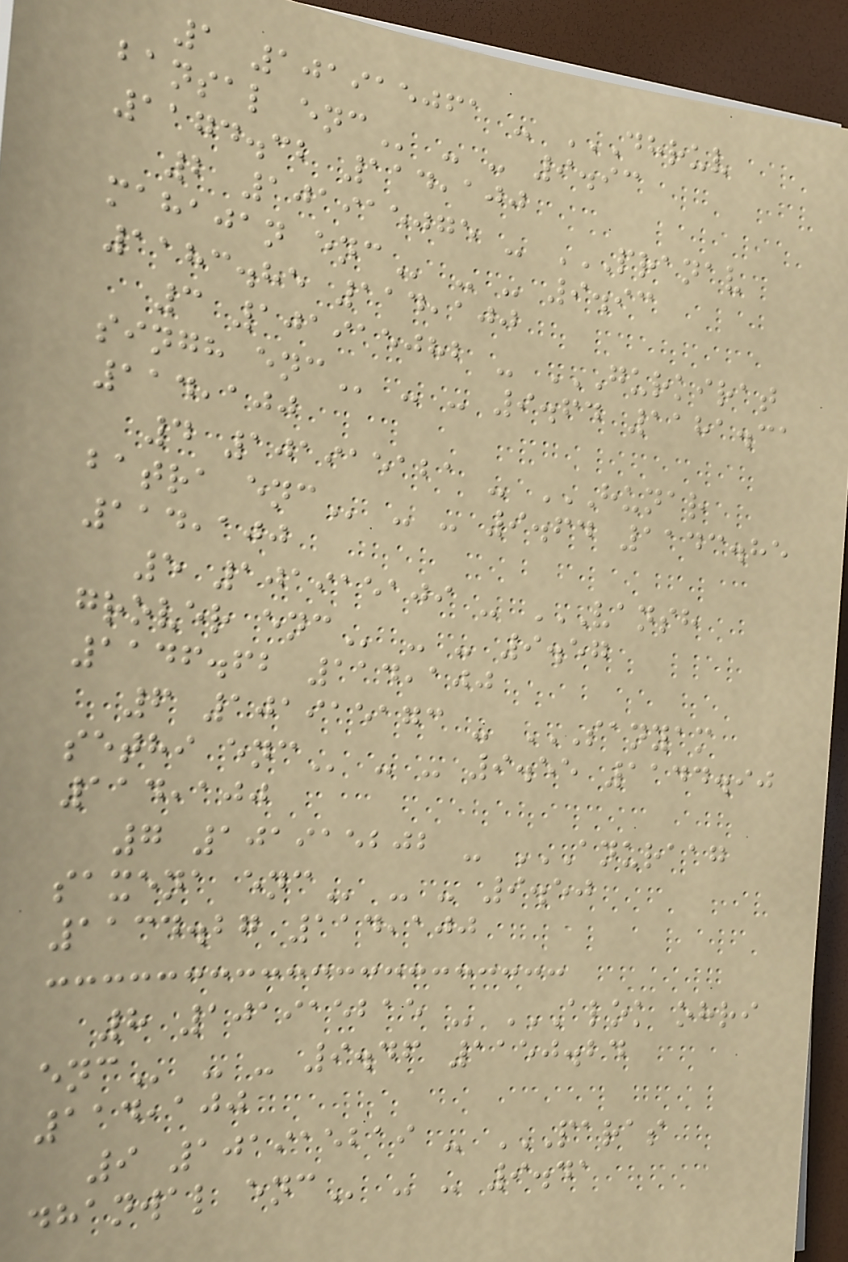1 101915061 - DHRUV
BANSAL ENC - - 9.93
1174.32 114,100
2 101915075 - PRANAV
MAHAJAN ENC - - 9.93
1183.85 114,100
3 101915082 - GURKIRAT
SINGH ENC - - 9.64 1181.31
114,100
4 101915121 - HUNAR
BATRA ENC - - 9.64 1143.85
114,100
5 101915109 - VANSH
GROVER ENC - - 9.57
1146.62 114,100
6 101915173 - SANYAM
SETHI ENC - - 9.55 1144.90
114,100
7 101915202 - ANURAAG
SAXENA ENC - - 9.50
1134.27 114,100
8 101915215 - ALOK OHRI
ENC - - 9.46 1150.24
114,100
9 101915219 - PARAS
DHANWAL ENC - - 9.41
